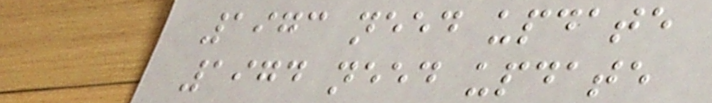1973 need update
1974 need update
